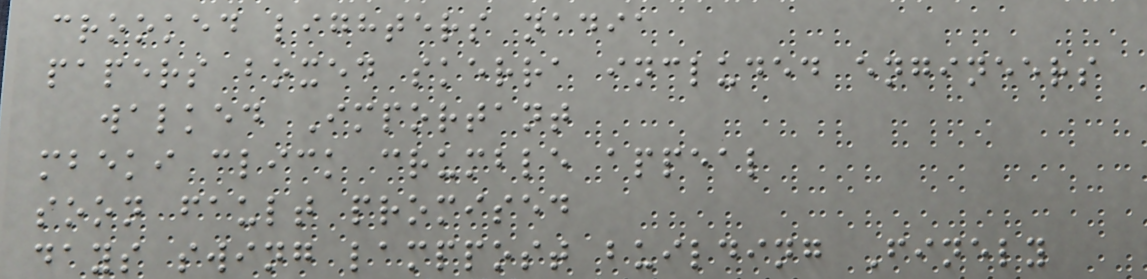crooked lighters nadia
papers boxed skerra included engineers
walked Important
mbeki click crumble appeal
soon fault promised
days swing lamppost building Finely
